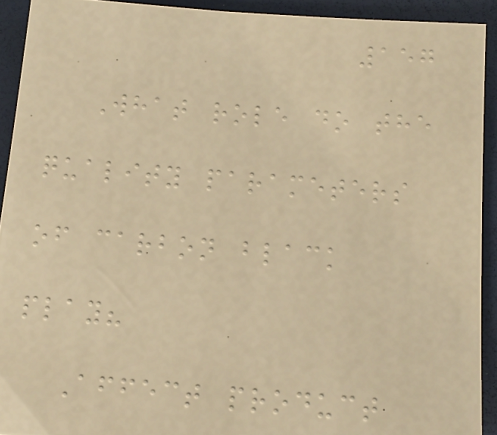157
What role do the
quality parameters
of carbon black
play?
Affect product
